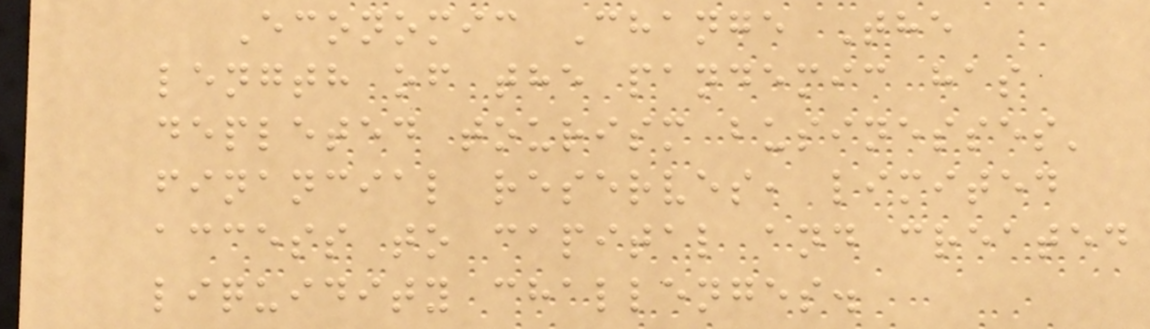Economic Change The
length of the pandemic has
depleted tourism businesses'
financial reserves, limited
access to capital and created
liquidity challenges.
